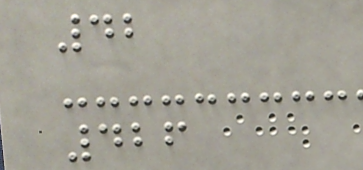42
426
